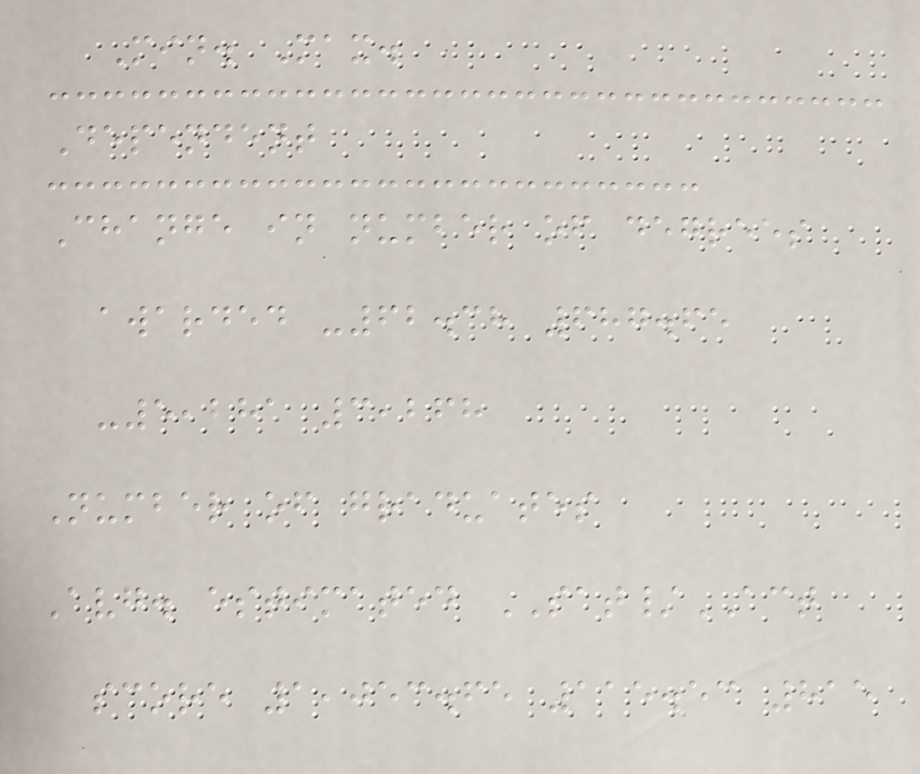Min. Max.
Dependent
Change in number of degrees
awarded -62.38 687.65
-5,281 3,268
Number of graduates
Avg. estimated SAT/ACT
score 1,053.65 115.53 815
